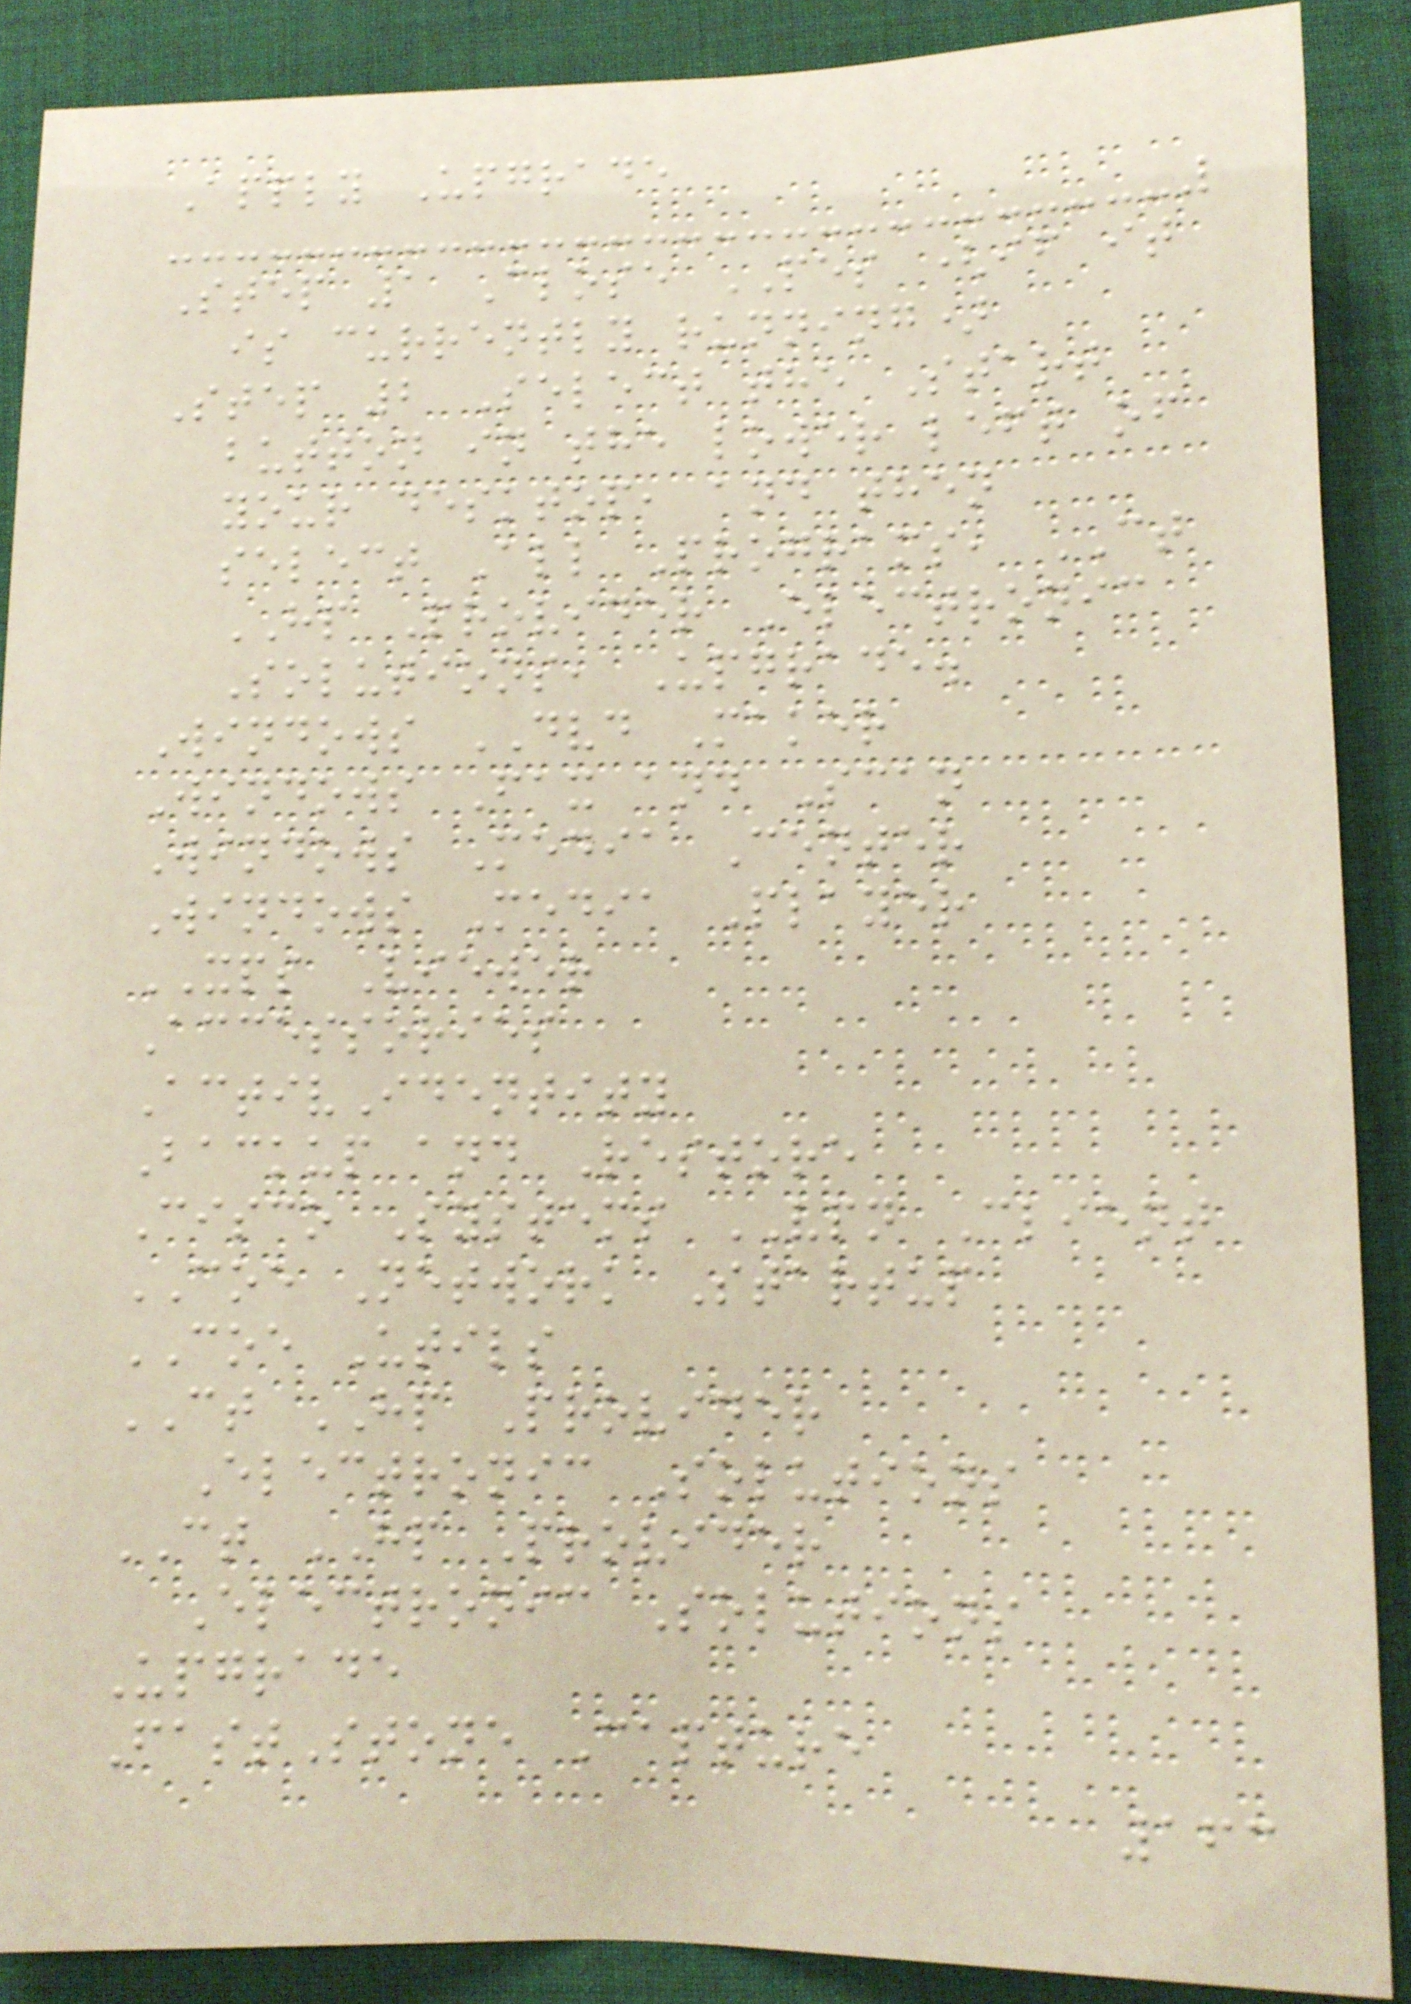Apply Upgrade
Step 1 Close PES (if it
is currently running)
Step 2 Select the Start
button in the lower left of
your desktop, and then
select All Programs, CT
HP Provider Electronic
Solutions, Upgrade.
Windows DVD Maker
Windows Fax and Scan
Windows Media Center
Windows Media Player
XPS Viewer
Accessories
ActivIdentity
Backup and Restore
Cisco Systems VPN Client
COE Network Startup
COE Utils
CT HP Provider
Electronic Solutions
CT HP Provider
Electronic Solutions
Upgrade
FastStone Capture
163
